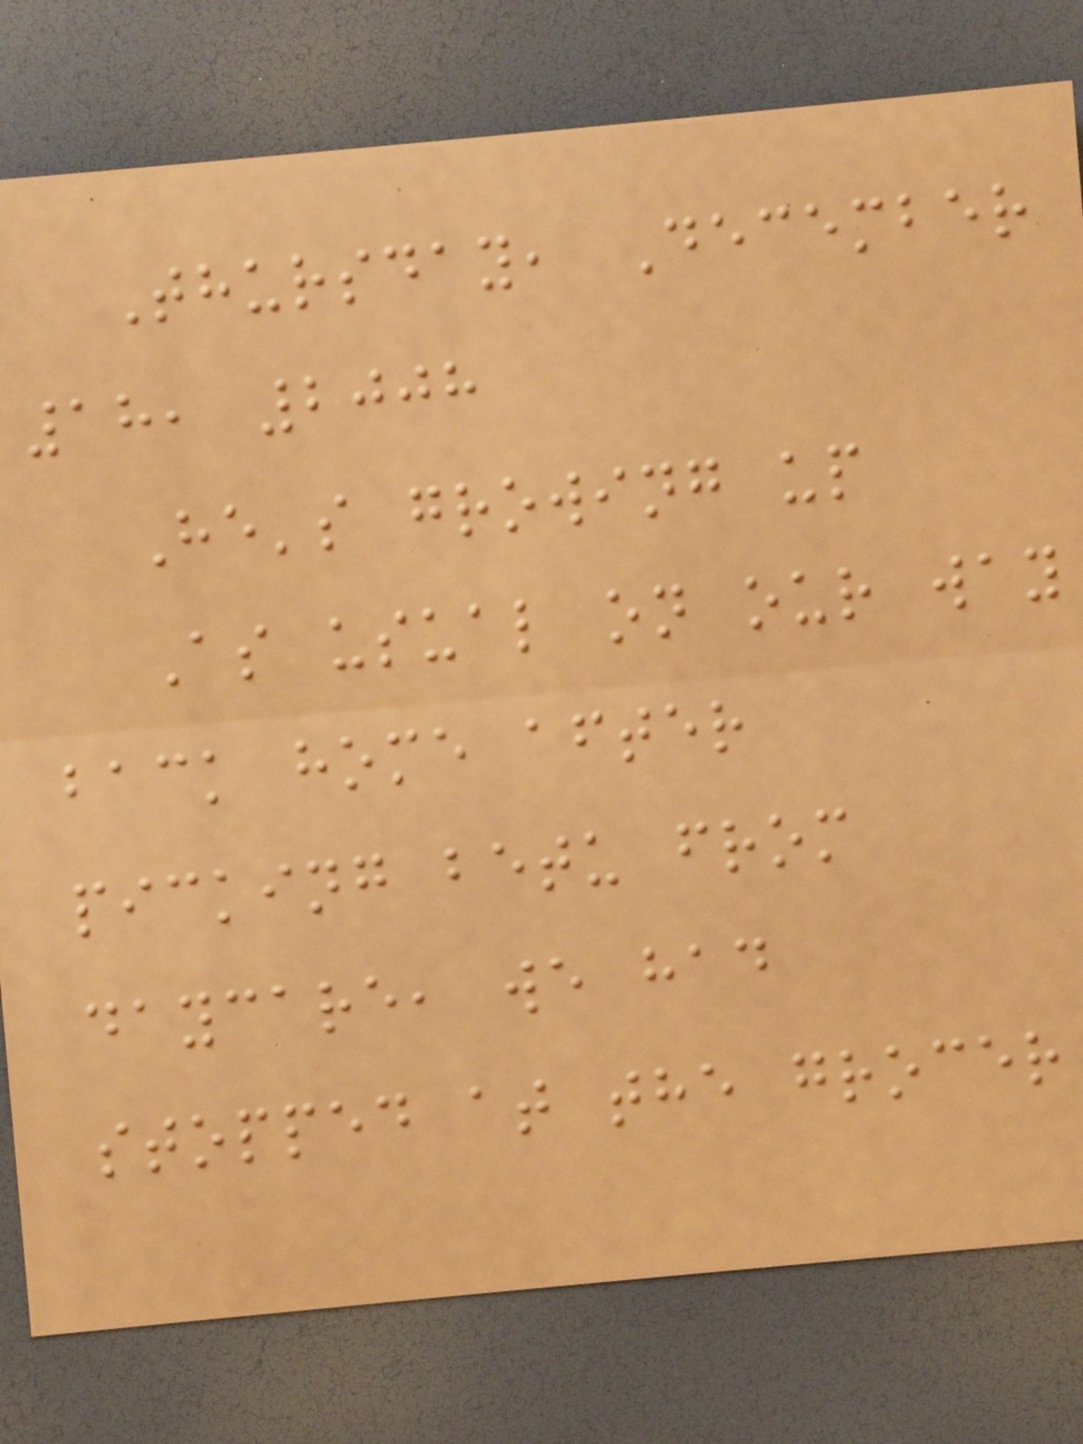Thursday, December
18, 2008
He's growing up
As usual on our way
back home after
picking betu from
daycare, we had
stopped at the grocer
